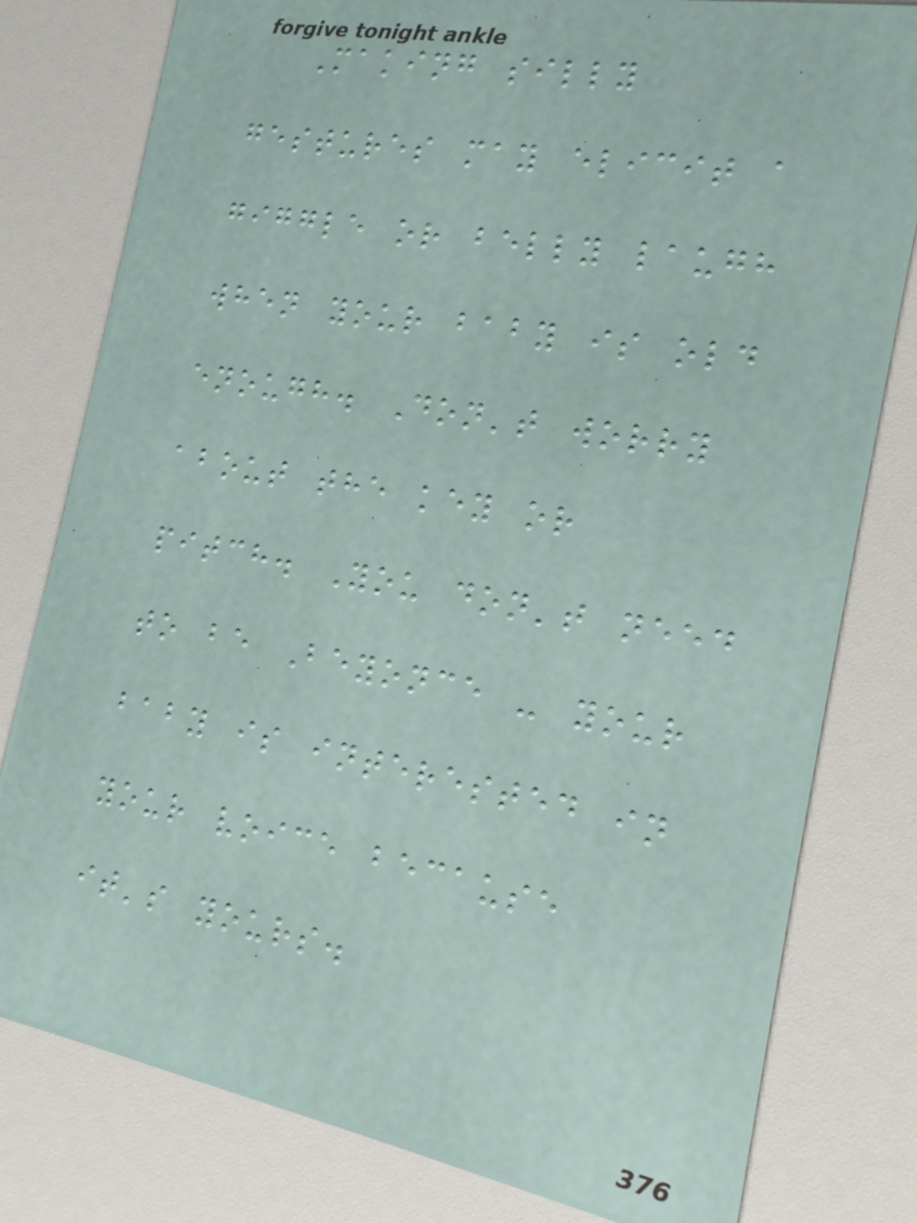Making silly
gestures may elicit a
giggle or belly laugh
when your baby is old
enough. Don't worry
about the key or
pitch. You don't need
to be Beyonce - your
baby is interested in
your voice because
it's yours.
